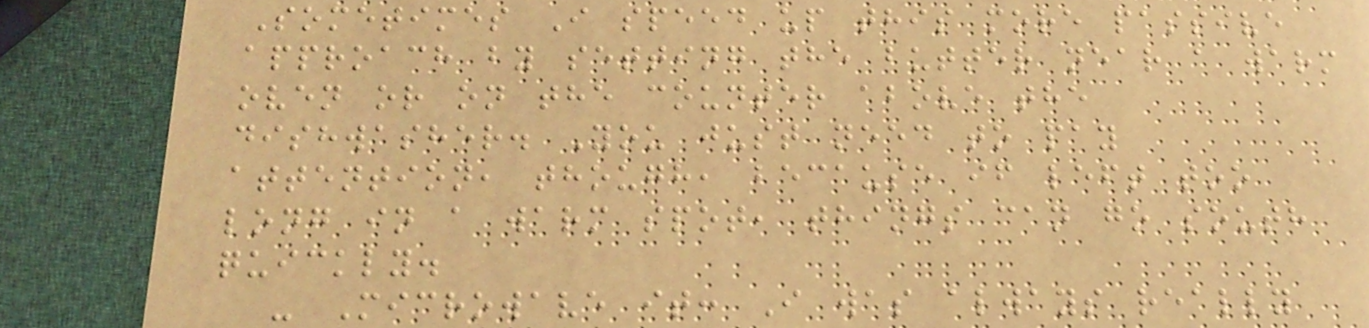Sometimes I speed up this more passive
approach by setting the butter near a warm
oven or on the counter above the
dishwasher. You just need to pay
attention, though, because if left too
long in a warm spot, things can go south
quickly.
- Microwave it: I was always really
